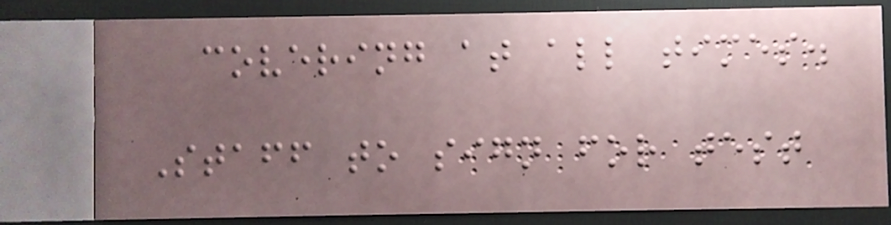covering at all times.
Staff to sign for test
